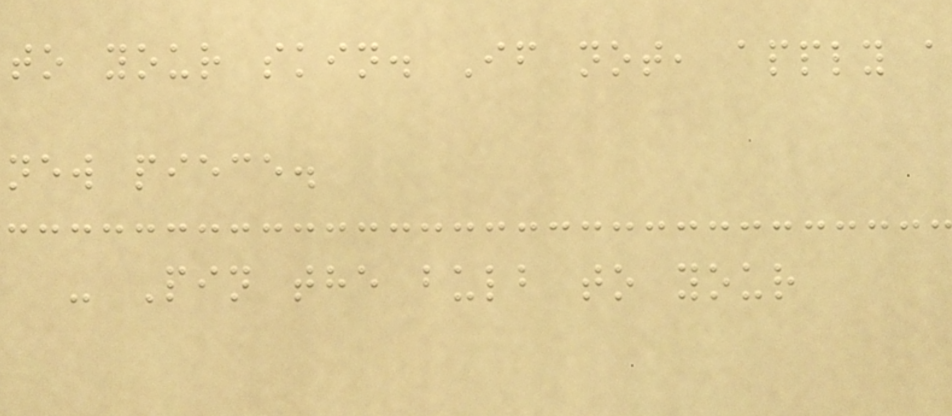to your skin. If not, apply a
new piece.
- Pin the bulb to your
